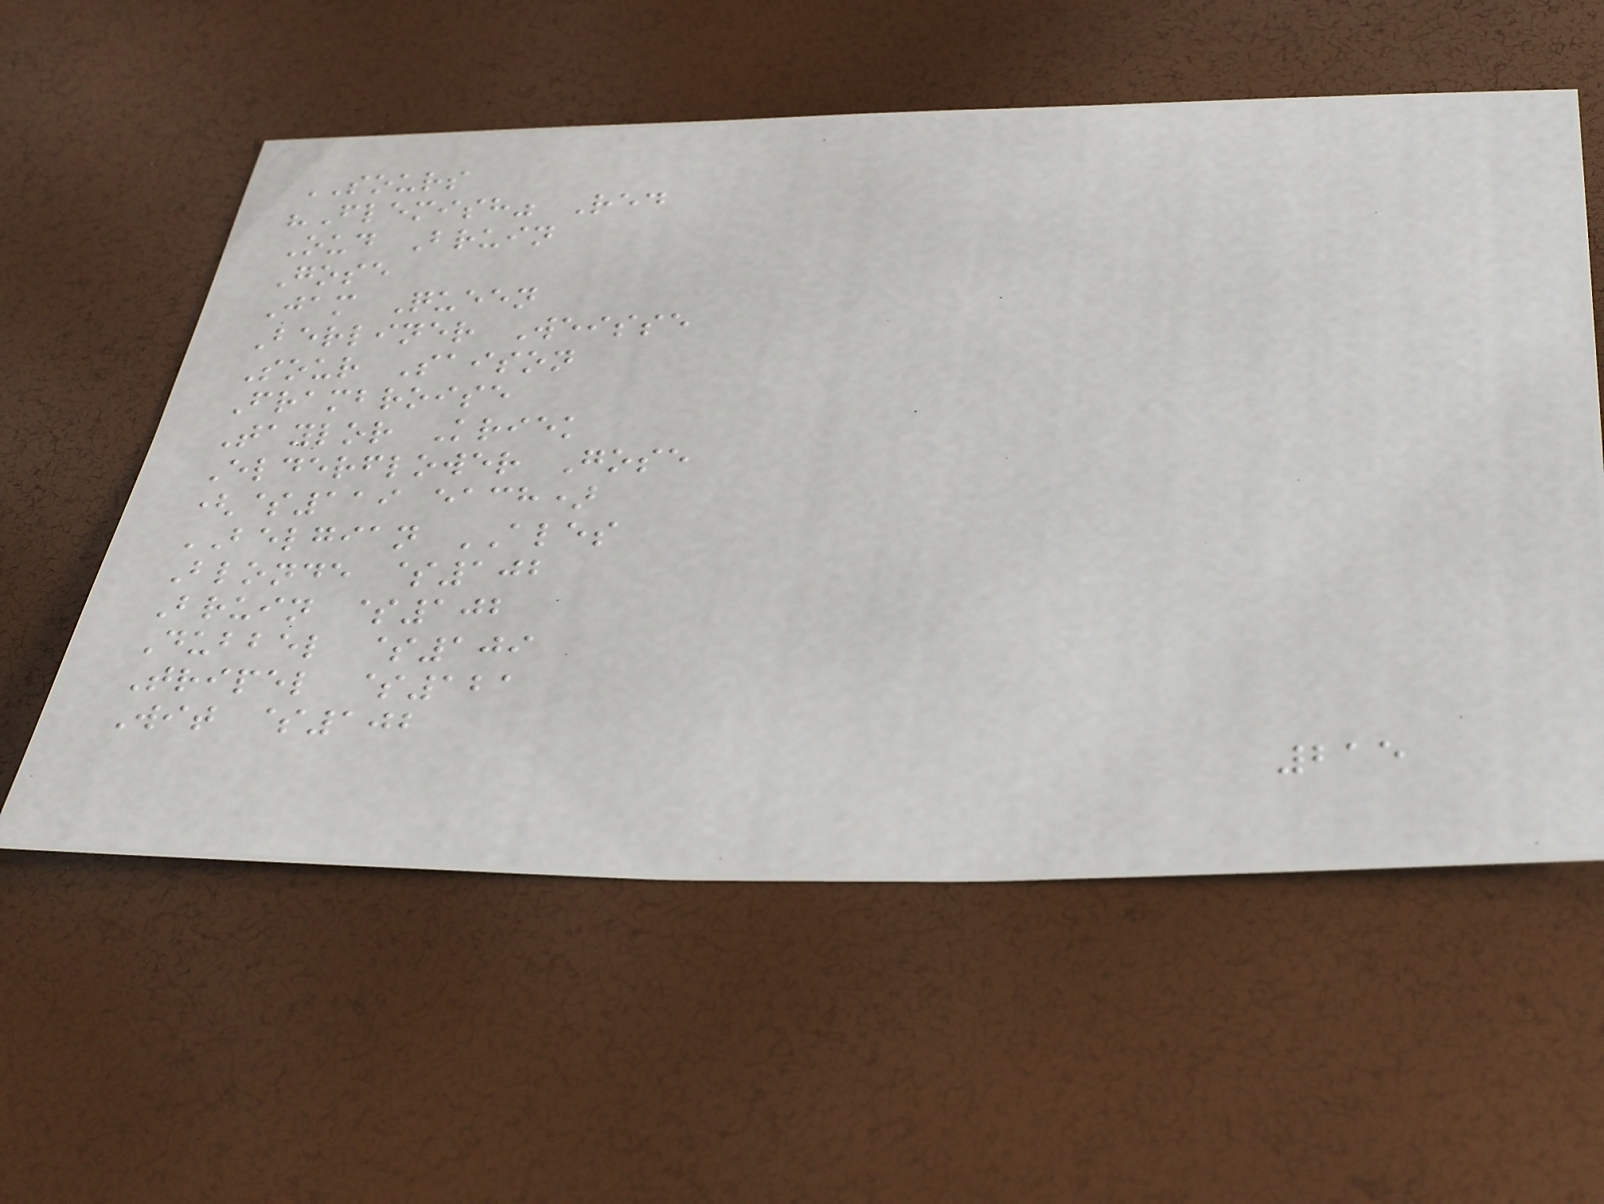SOURS
"Flemish" Red
Oud Bruin
Gose
Jam Queen
Berliner Weisse
Sour Saison
Frambroise
Taylor Kriek
Elderflower Gose
($119 each)
BELGIAN ALES
Blonde $102
Bruin $102
Dubbel $109
Tripel $121
Wit $102
215
